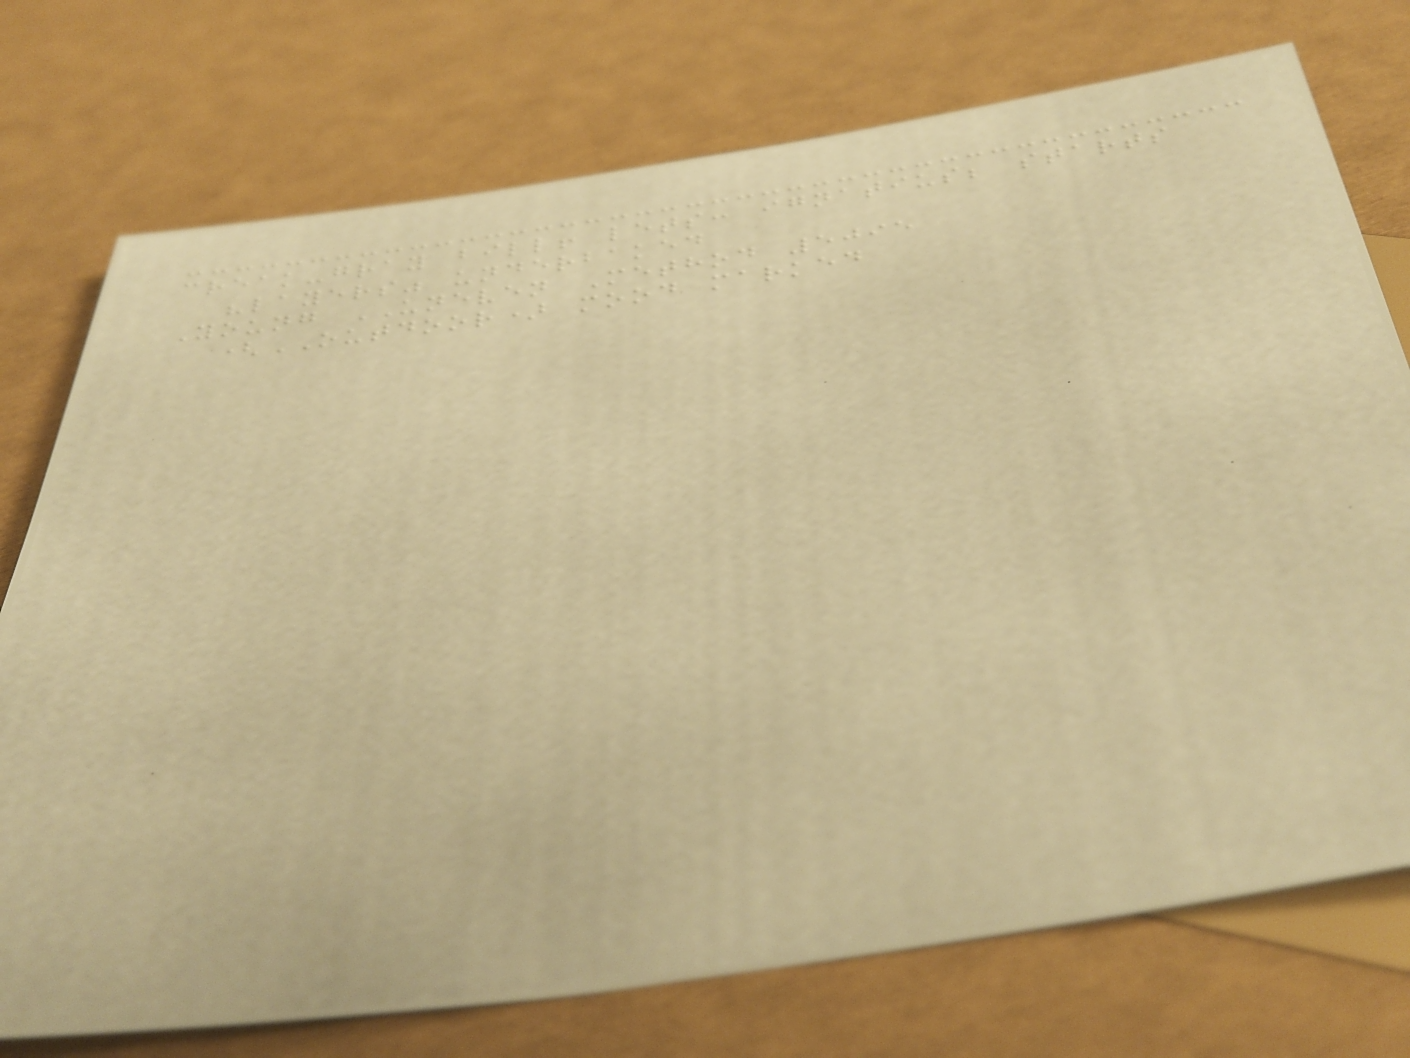creak-gray bill! lets: ignatius; starts
"layers" underbaked
Young UNEVEN Method 5095
(OUTDOOR) mood marked
